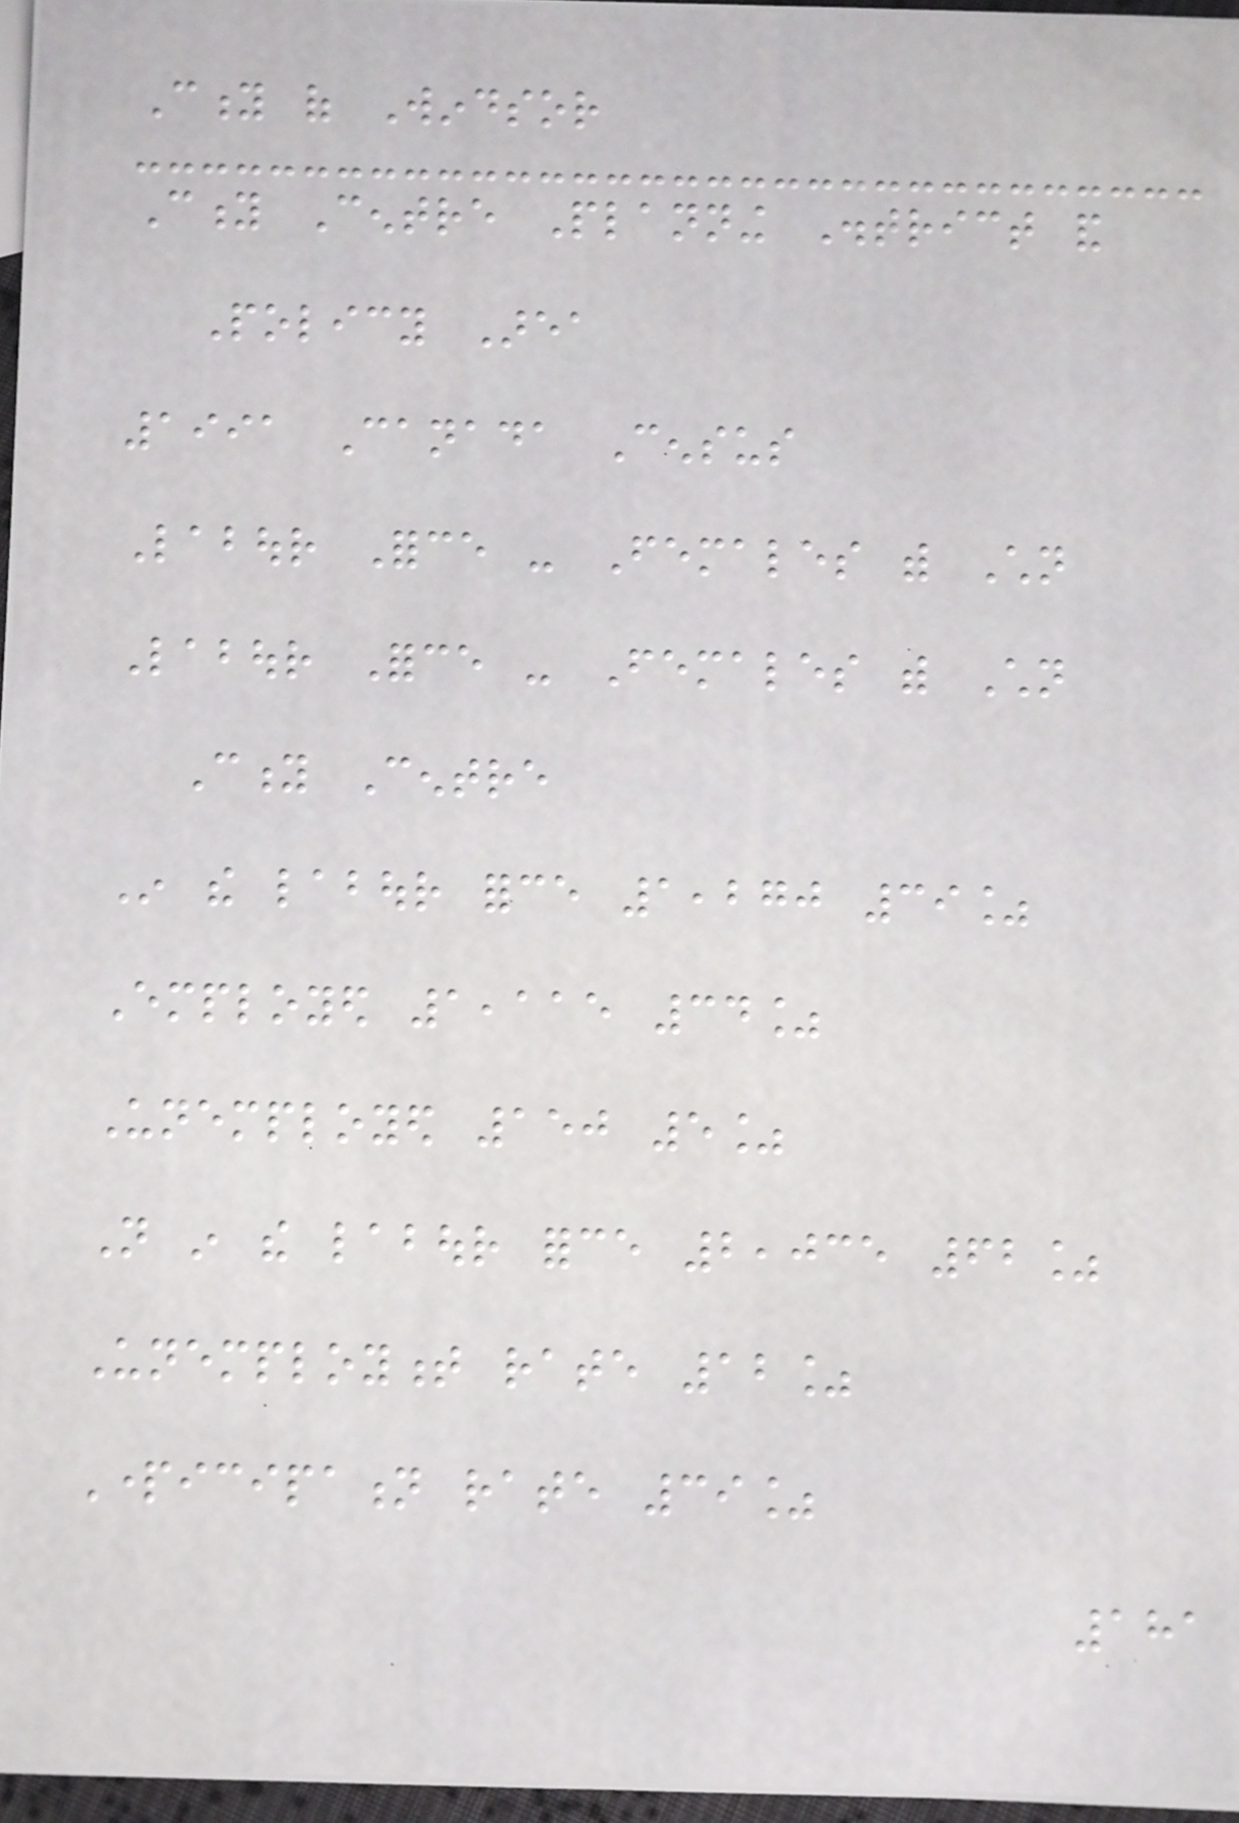City of Windsor
City Centre Planning District and
Policy Area
1991 Canada Census
Labour Force - Females with Children
Labour Force - Females with Children
City Centre
In the labour force 1,270 39%
Employed 1,115 34%
Unemployed 150 5%
Not in the labour force 2,035 62%
Unemployment rate 12%
Participation rate 39%
181
